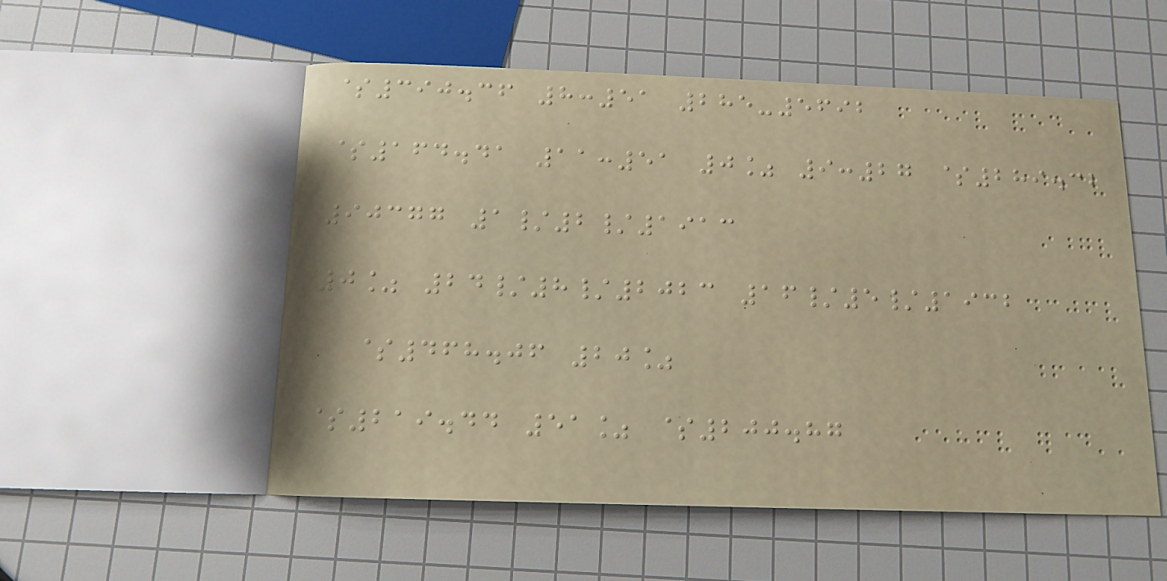$390.36 8:51 285-5692
$164.41 11:51 0% 9:27 $289.32
90377 1/2/1913
0% 24/8/2023 16/5/1932
$468.06 20%
$219.44 51% $200.87
